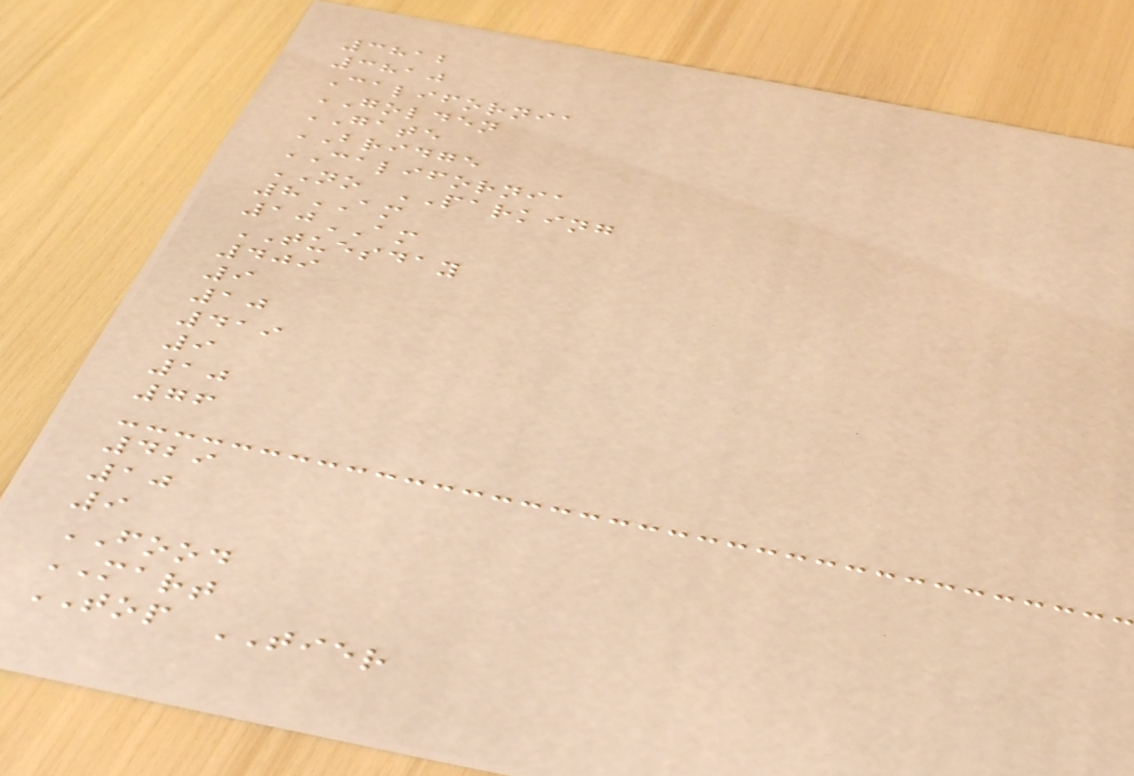3812
3810
California
GOLDEN
GATE
BRIDGE
CALIFORNIA
NO PARKING
8AM
10AM
TUESDAY
409
9
10
419
9
10
76
429
10
9
FOOD
MART
TOP TIER
